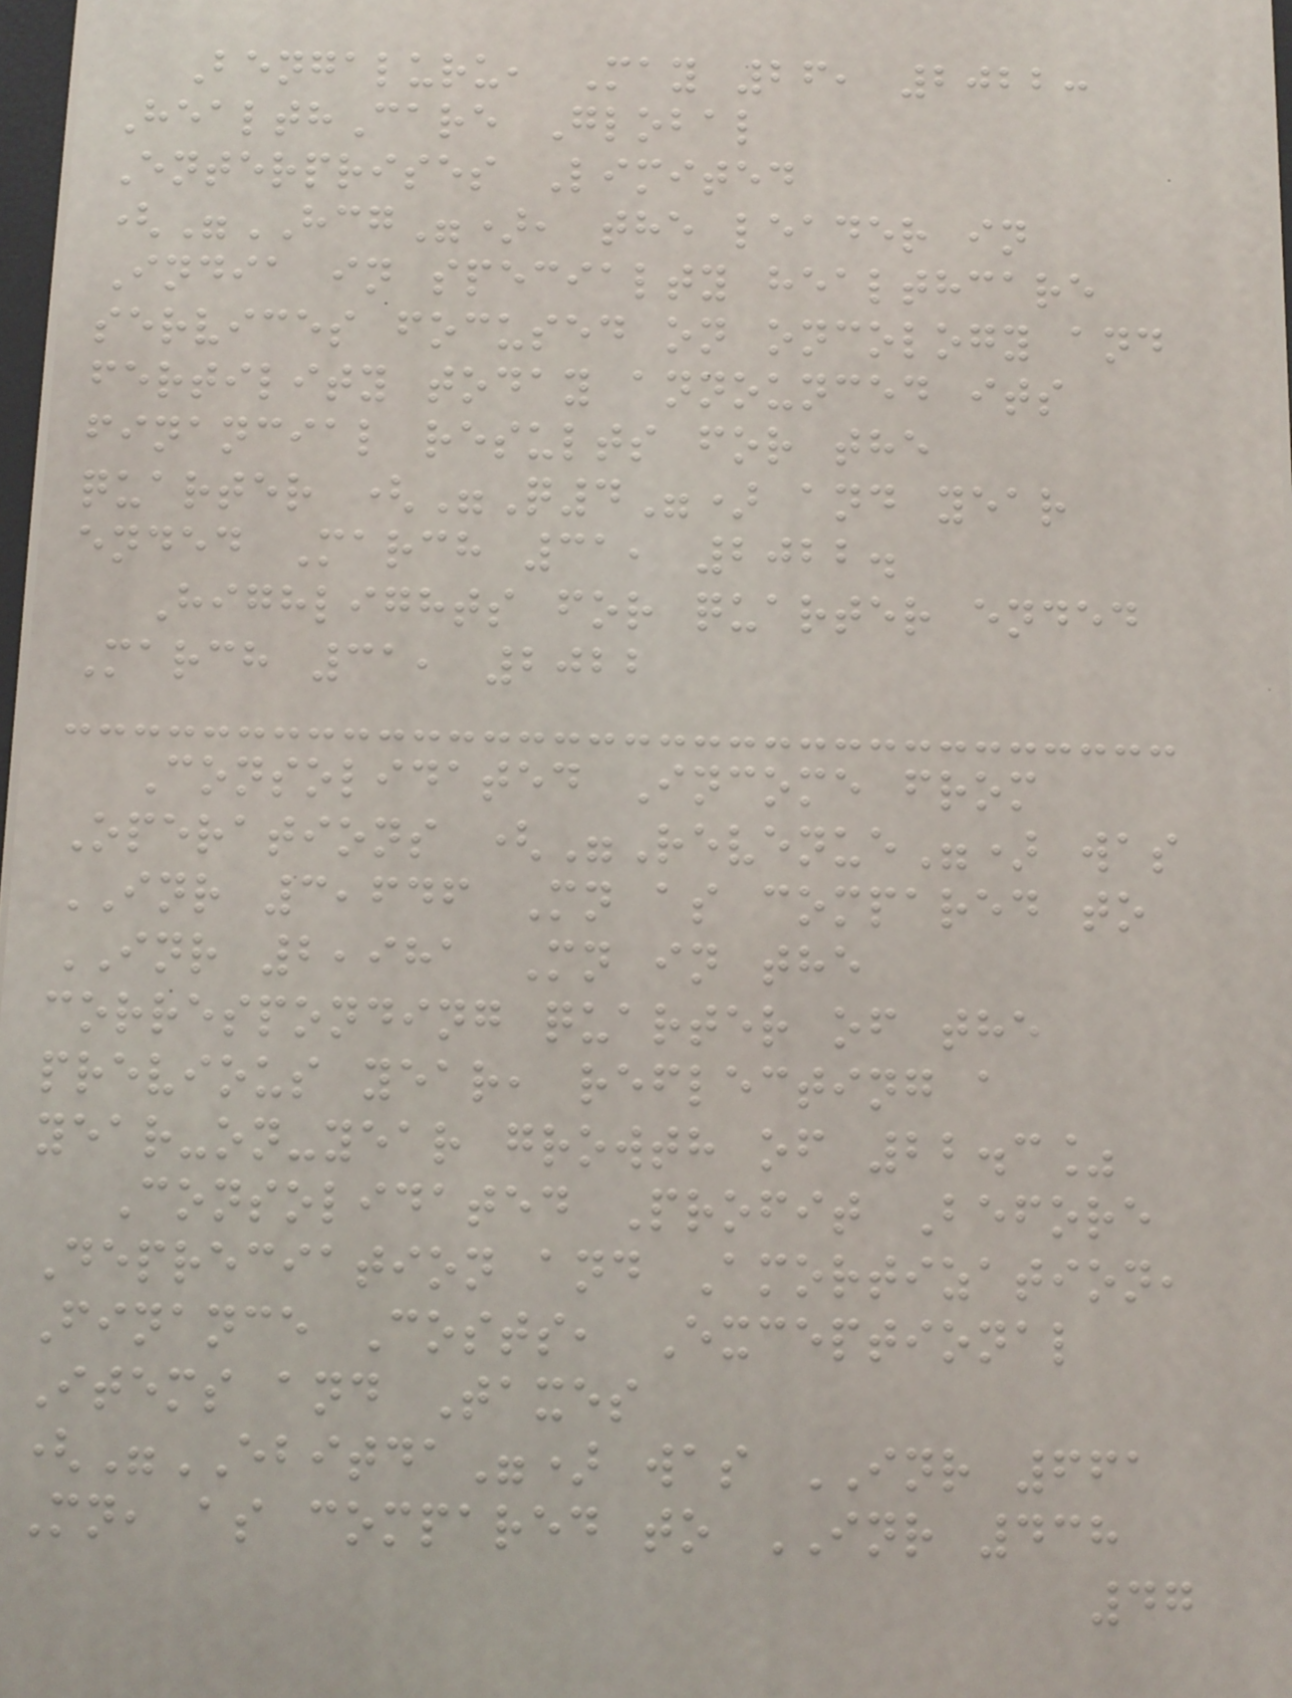Bengaluru, May 26, 2022:
HealthCare Global
Enterprises Limited
("HCG"), the leader in
India in specialty healthcare
services focused on oncology and
fertility today announced its
financial results for the
quarter ("Q4") and year
ended March 31, 2022.
Highlights for quarter ended
March 31, 2022
Consolidated Income from
Operations ("Revenue") was
INR 3,646 Mn as compared to
INR 2,981 Mn in the
corresponding quarter of the
previous year, reflecting a
year-on-year growth of 22.3%
Consolidated Profit Before
Depreciation and Amortization,
Finance Costs, Exceptional
Items and Taxes
("EBITDA") was INR 661
Mn, as compared to INR 438
47
